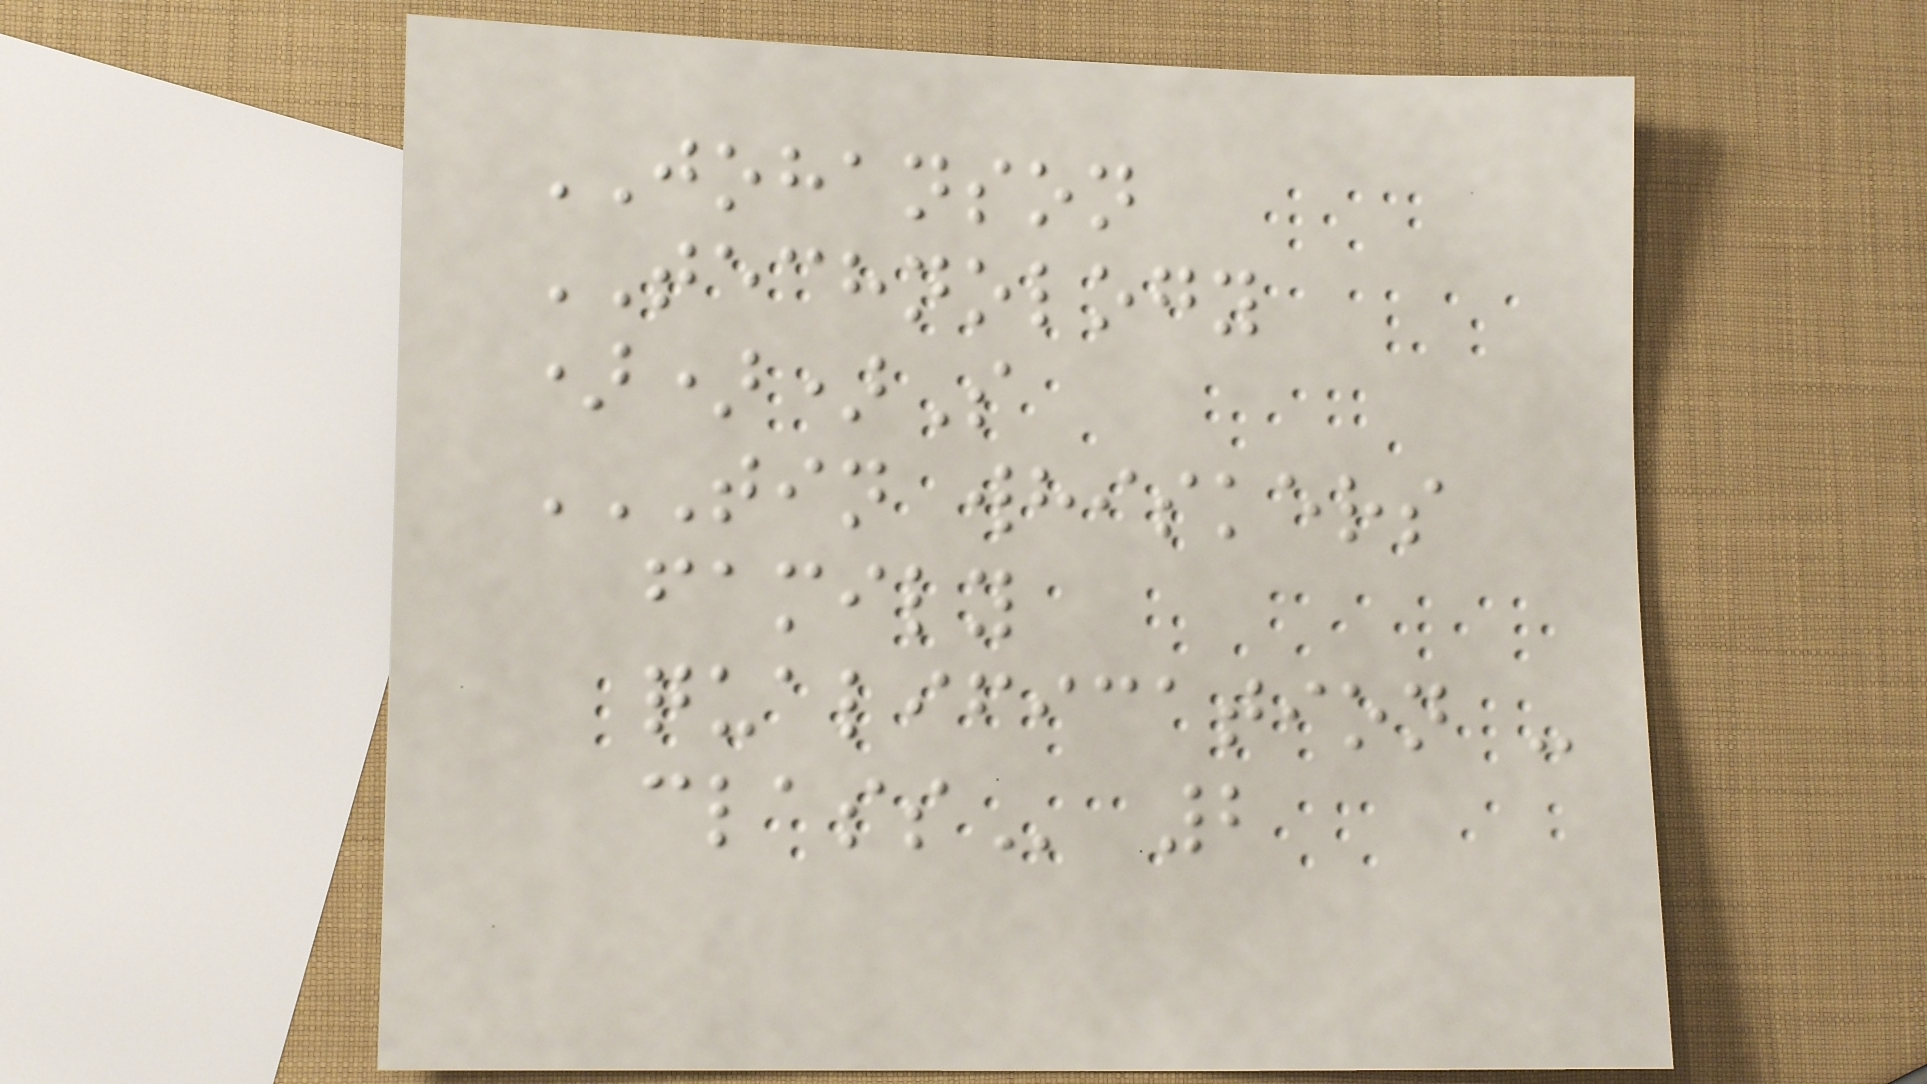JOHANSON
TECHNOLOGY
)))S
TIN WHISKERS
FAMILY
QUALIFICATION -
CLASS 2
